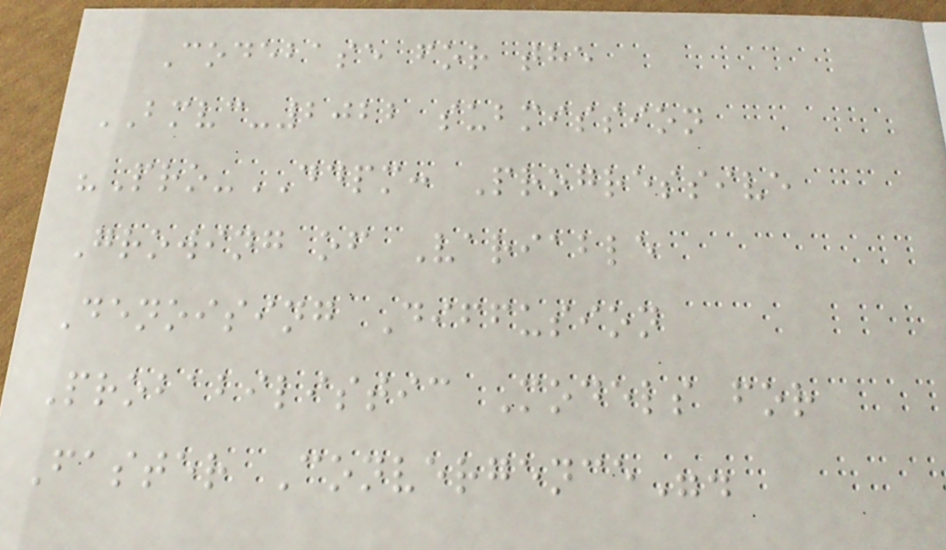Codebase for the
BMVC-2022 submission
"Pro-DDPM: Progressive
Growing of Variable
Denoising Diffusion
Probabilistic Models for
Faster Convergence".
